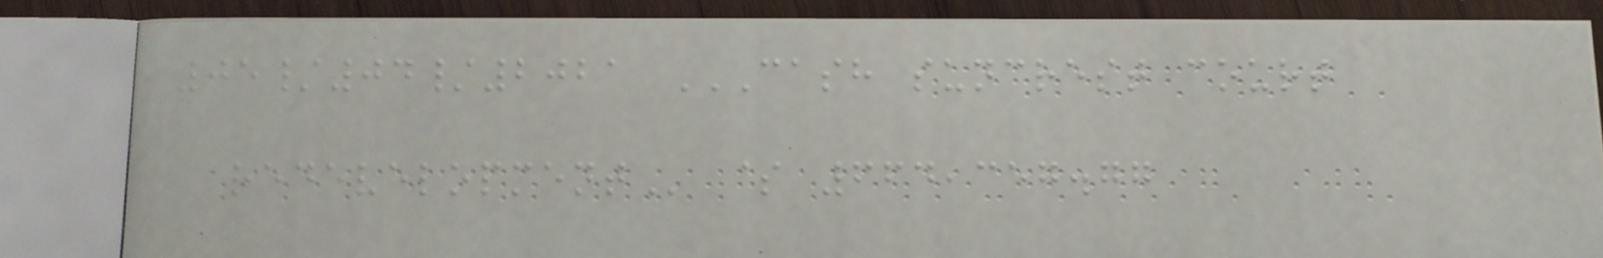05/04/2021 CASH SUNCREST COURT
REDEVELOPMENT $ 664,357.77
